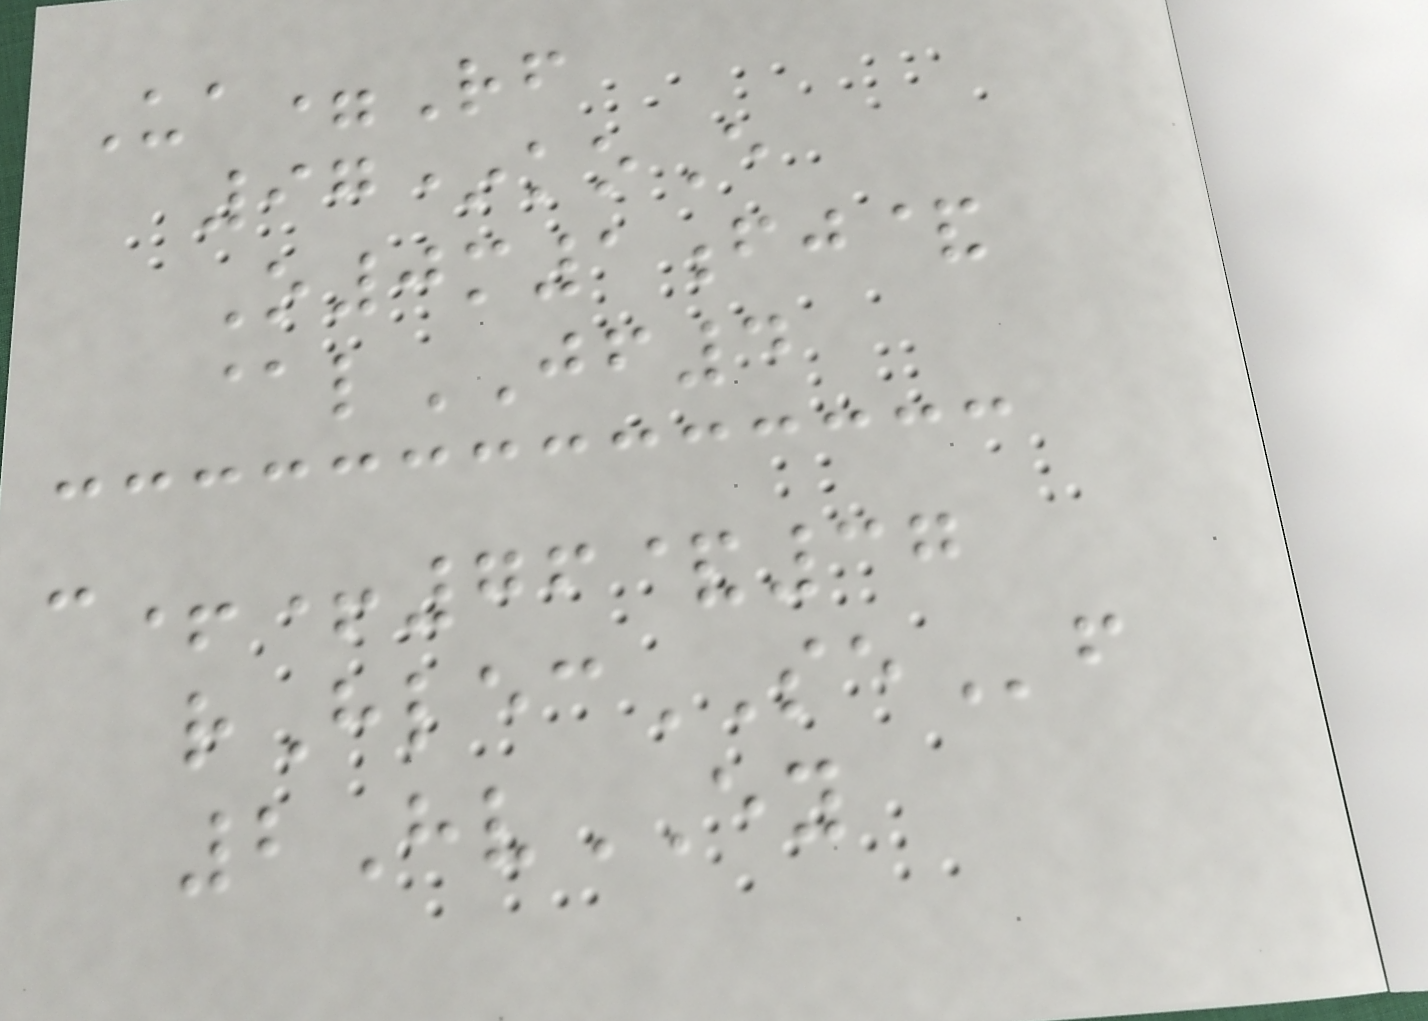Ua=Rf
97*koE
O0m1fj&
@lJF4
c++76&37
rHlecSEf
2HvEY
